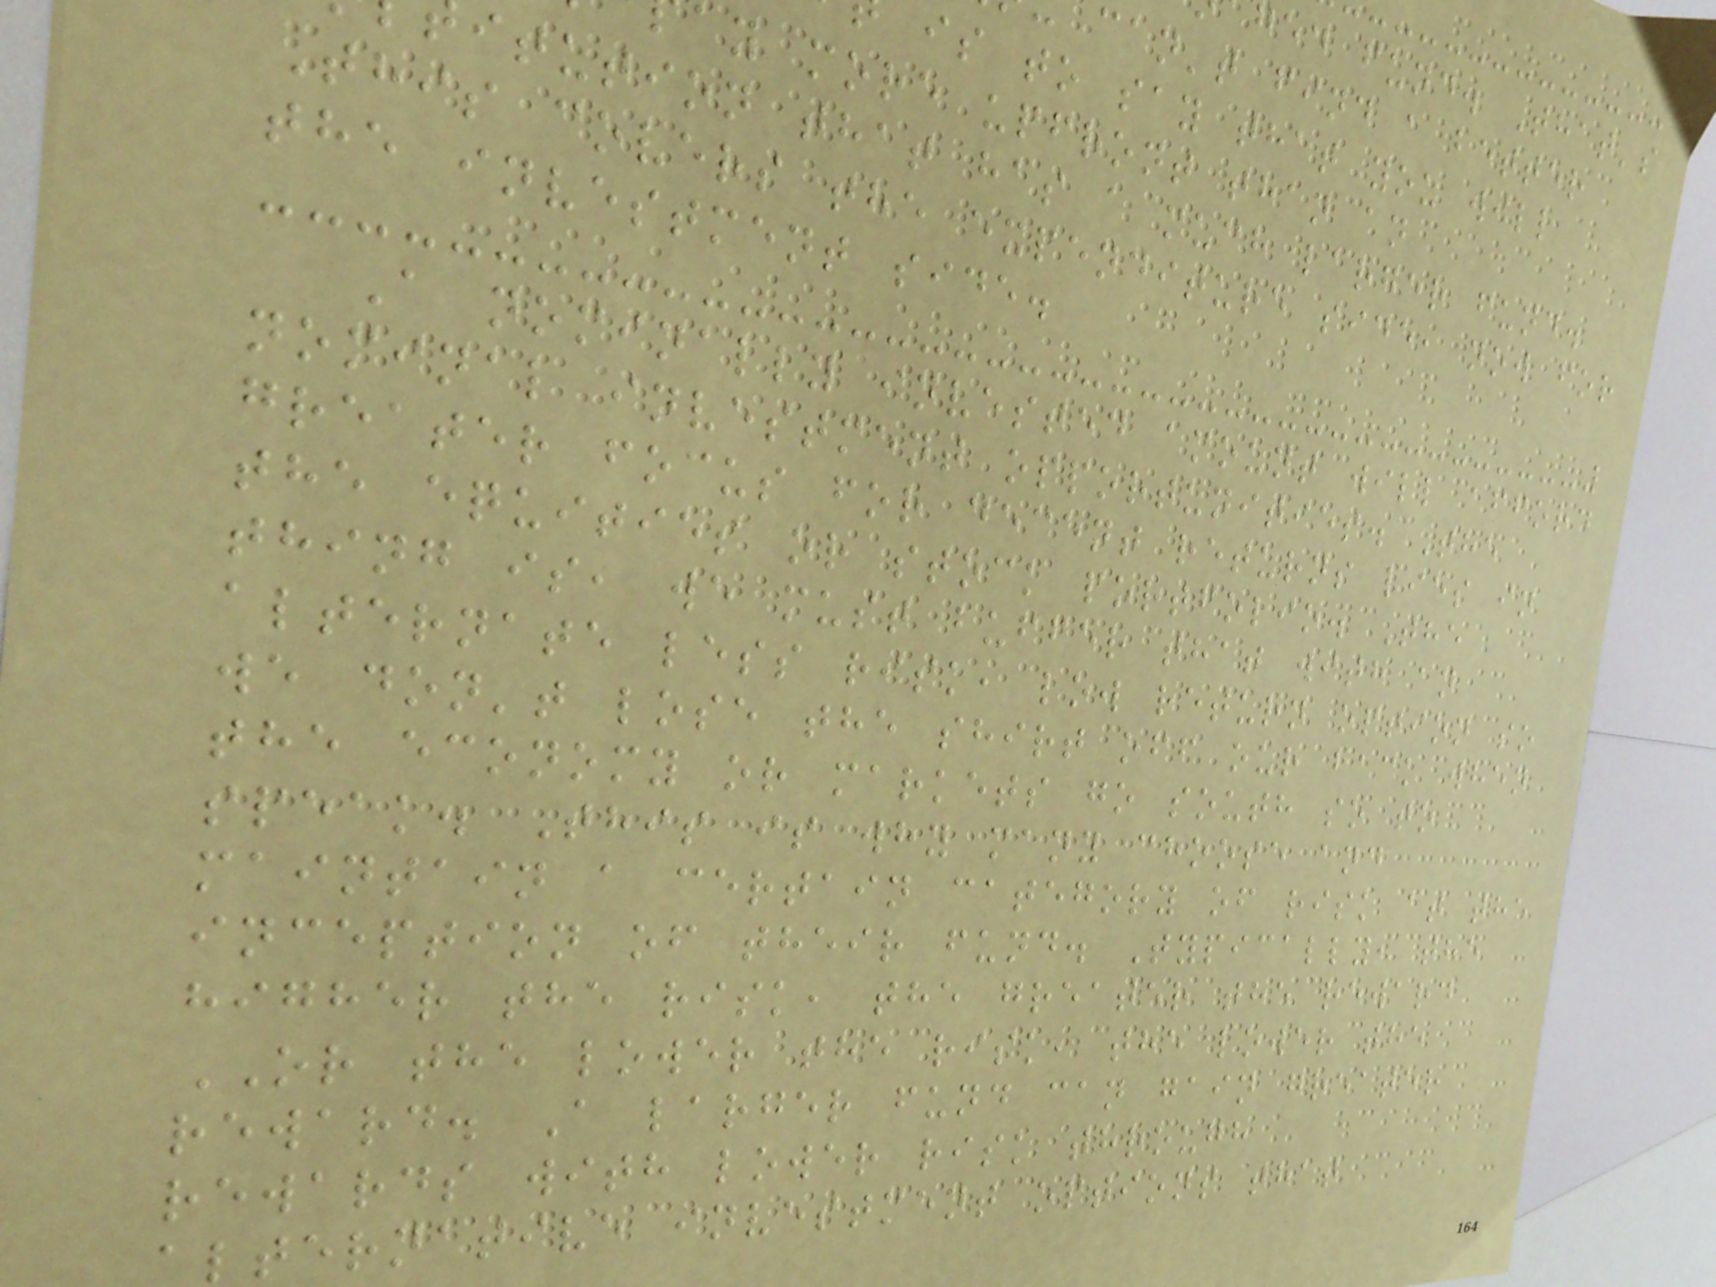ged fund. That's
can't find a better
is to say that you will
ay more upfront than an
itution that has a much larger fund.
This covers the expenditure side, now for
the investment side.
A nominally invested amount will afford
nominal investment opportunities. The
greater focus for decent returns lies in
the equities or stock portfolio. The
thing is, we must buffer that with an
alternate less risk, low return option so
we don't lose the shirt off our back when
the economy or markets go south so to
speak. This is why many choose and
maintain a certain category of risk at the
inception of their fund. Typically, the
higher the risk, the greater the reward
OR the lower the risk, the lower the
reward. A larger fund can gain greater
rewards with lower risk through
lternative investment options that
